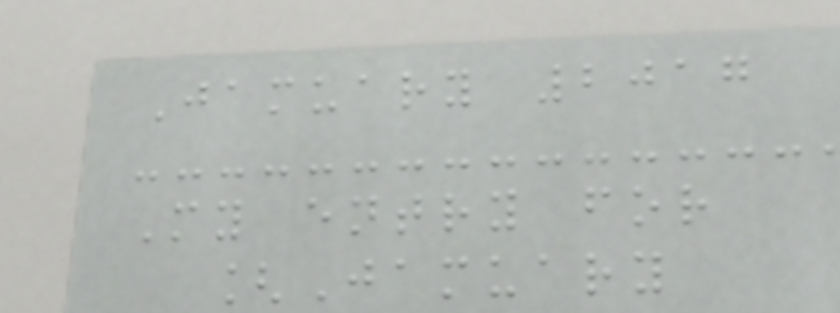Jamuary 2017
My entry for
[Jamuary
